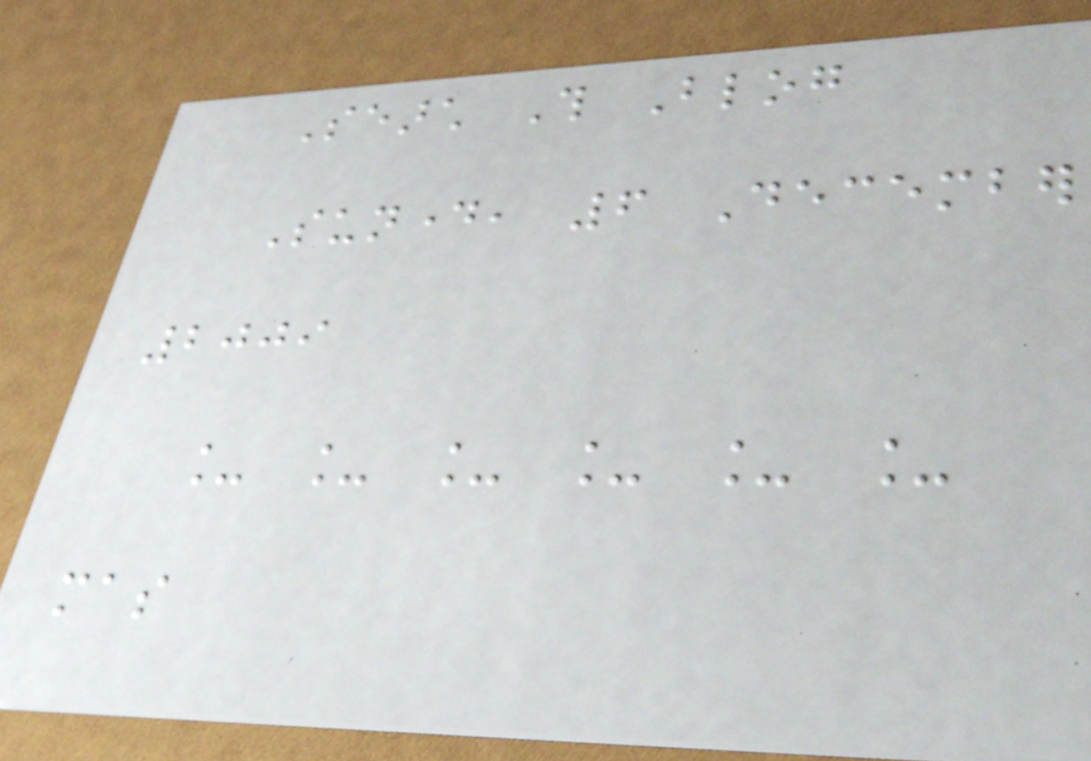Search This Blog
Sunday, 6 December
2009
_ _ _ _ _ _
mas
